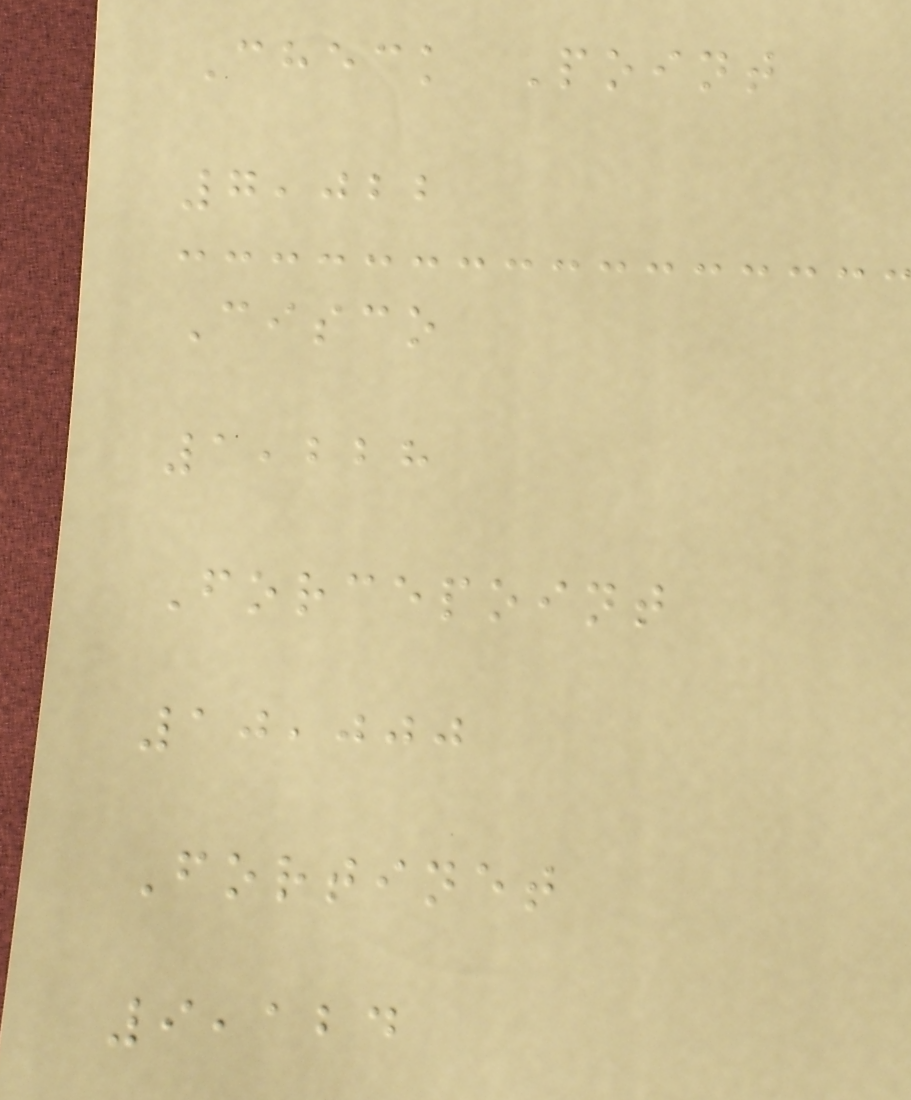Check Point
7,022
Cisco
1,228
Forcepoint
10,000
Fortinet
9,124
